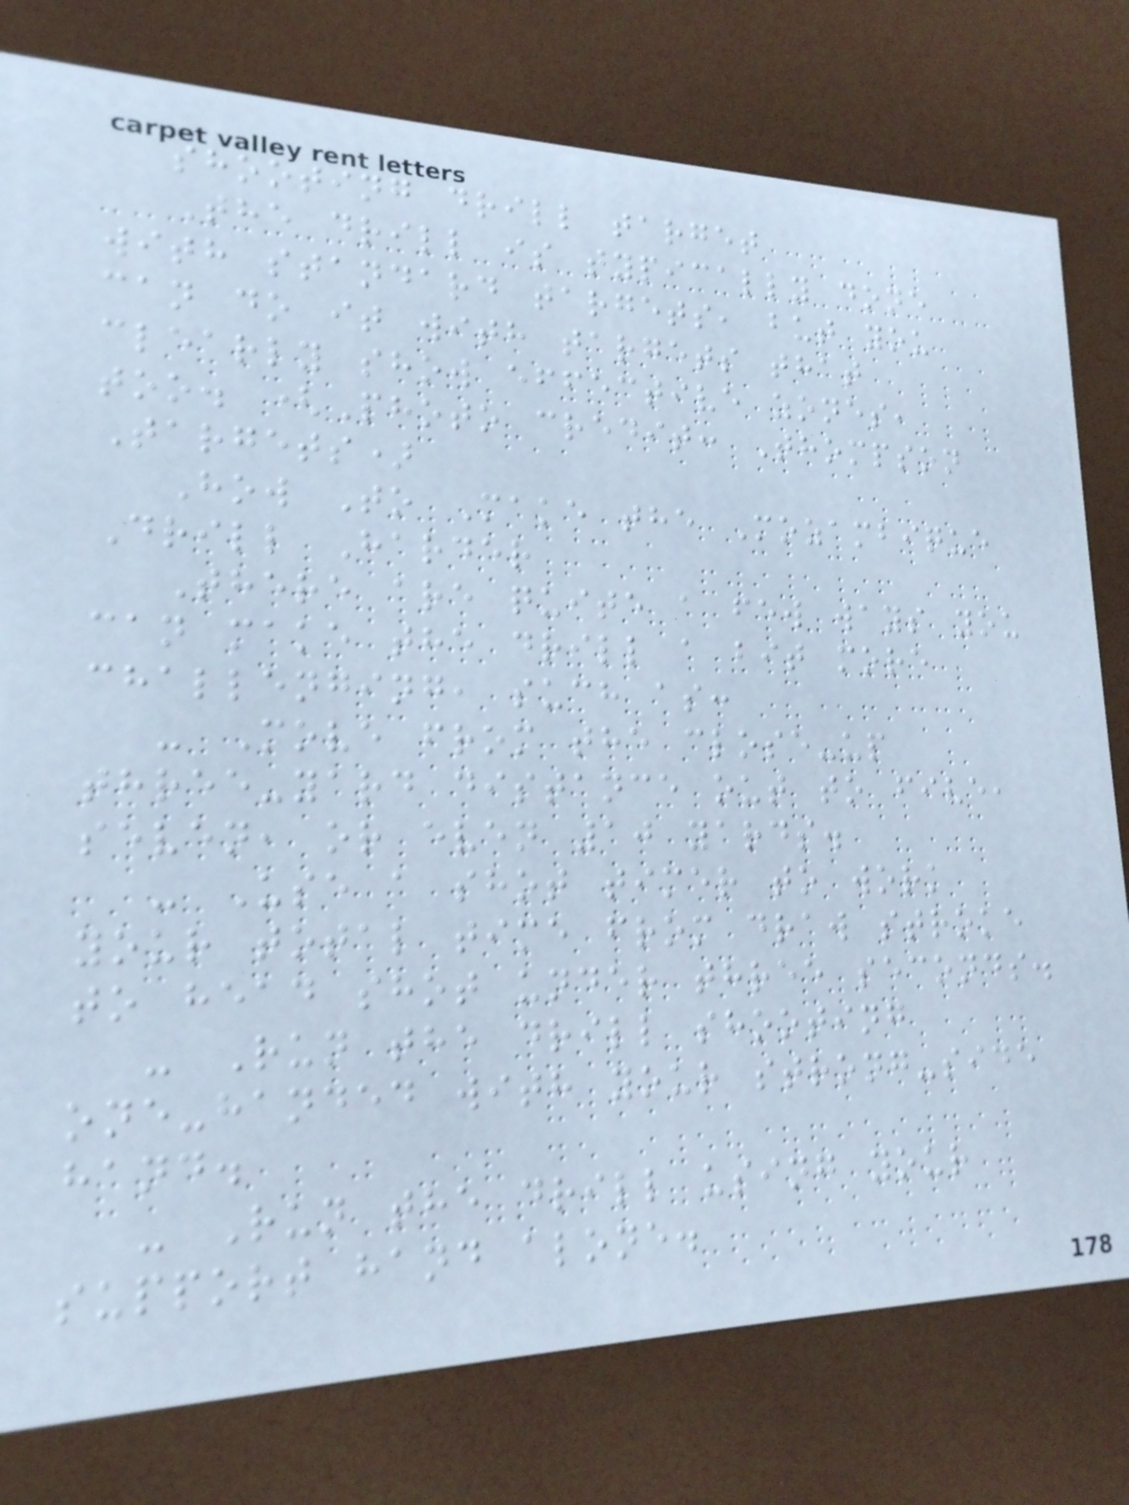shooting drill target
The drill is typically done
with standard targets, but you
can do it with targets that
clearly show effective zones,
too. (Photo credit: Thompson
Targets)
How To Make the Mozambique
Drill Harder
There are quite a few ways you
can make the drill a bit more
challenging, such as:
- Move from the close-up
three-yard distance out to five,
seven, or even 10 yards.
- Use a shot timer to work
your total time from draw stroke
to head shot under three seconds.
- Run the drill shooting
one-handed with your strong-side
hand.
- Run the drill using your
support hand alone.
